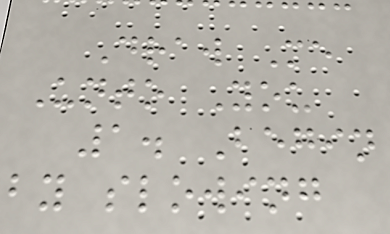Draw Me
Unto You
1. Begin
by slowing
